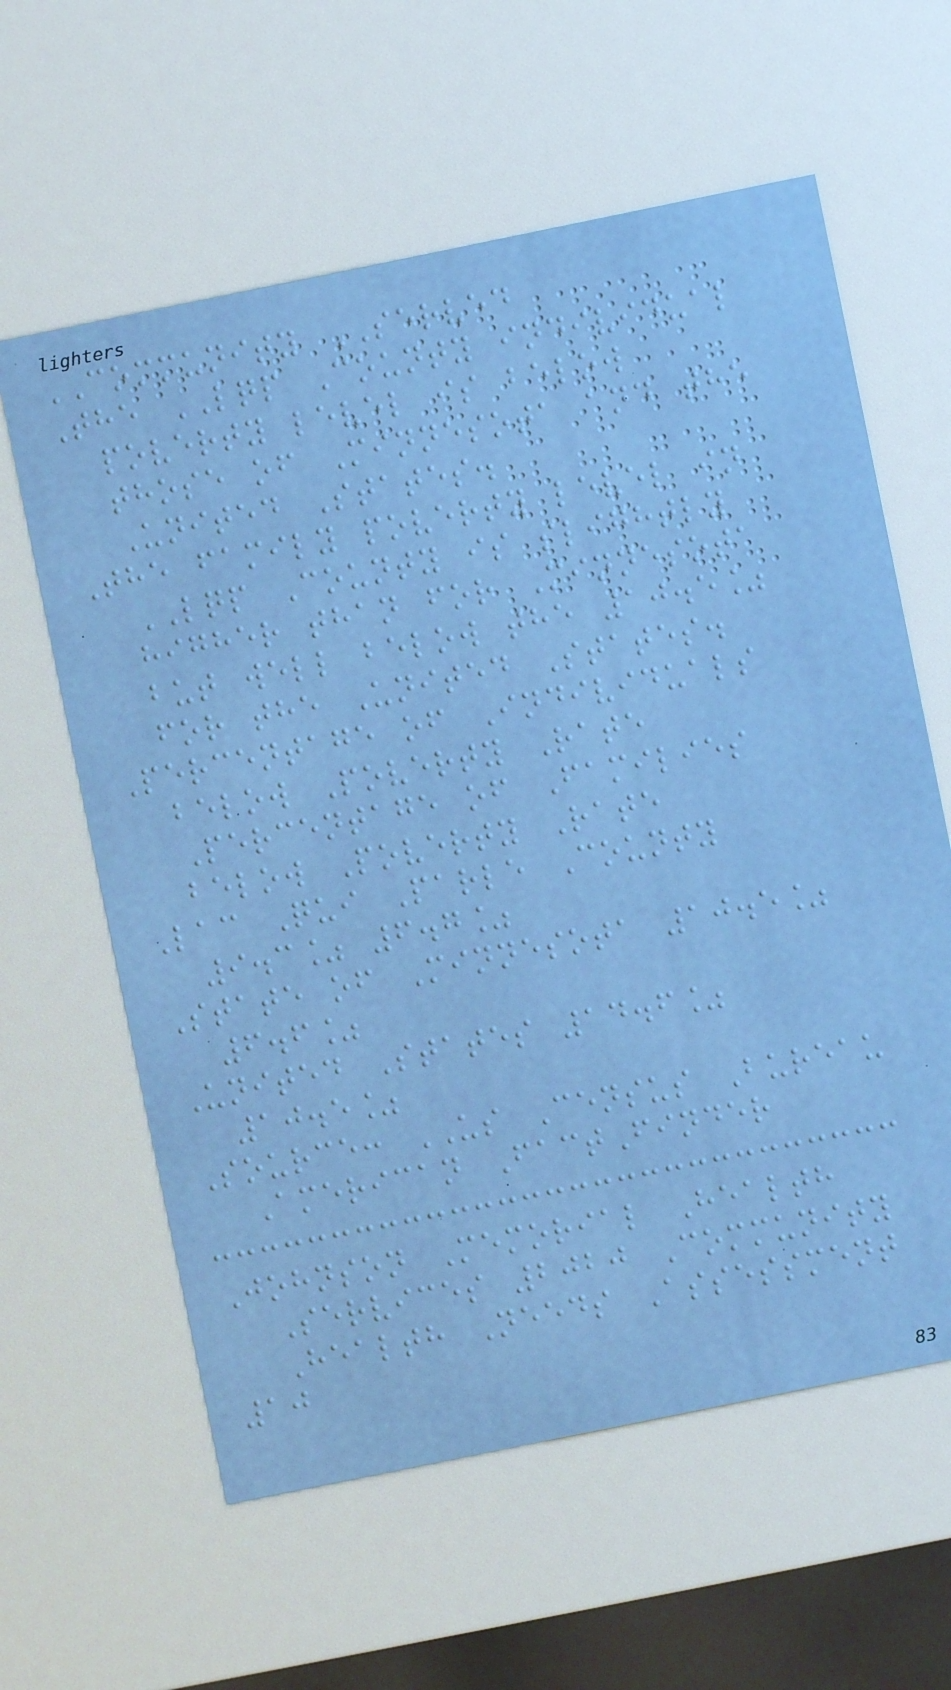COMMUNITY SERVED
The LQP County individual
poverty level is below
those of Minnesota and the
United States.
The family poverty level in
LQP County is slightly
higher than for Minnesota
but well below the 10.5%
for the United States.
Percentage of Individuals
below Poverty Rate
Percentage of Families
below Poverty Rate
Lac Qui Parle County
9.3% 6.7%
State of Minnesota 10.5%
6.6%
United States 14.6%
10.5%
Source: US Census Bureau
American FactFinder
Johnson Memorial Health
Services 2020 Community
Health Needs Assessment
10
